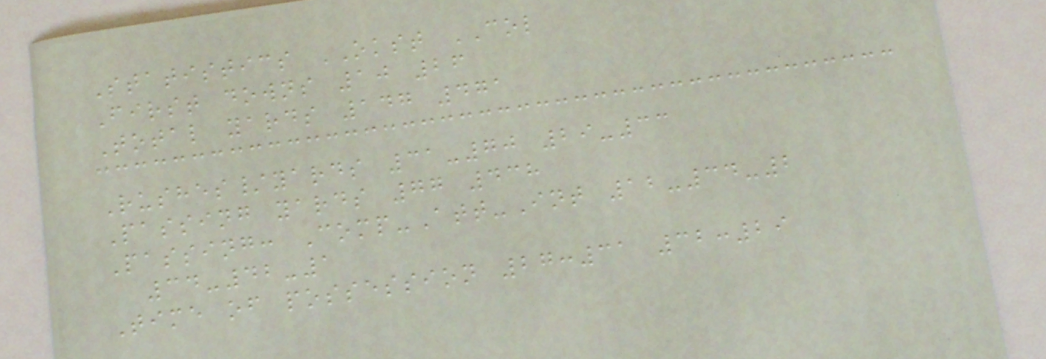Statistics OKST COL
First downs 10 26
Total yards 147 471
Rushes/yards 31-70 29-33
Passing yards 77 438
Passing: Comp-Att-Int 12-34-2
34-42-1
Time of possession 27:31 32:29
